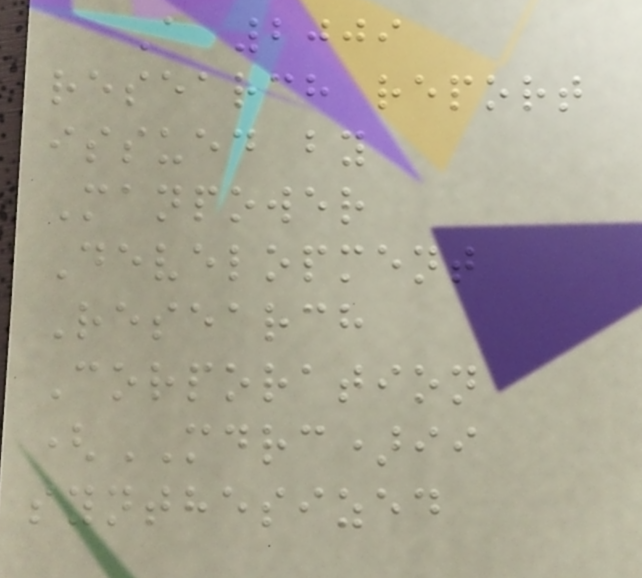A 2009
research report
issued by
Manpower
Development
Research
Corporation
(MDRC)ii
synthesized
